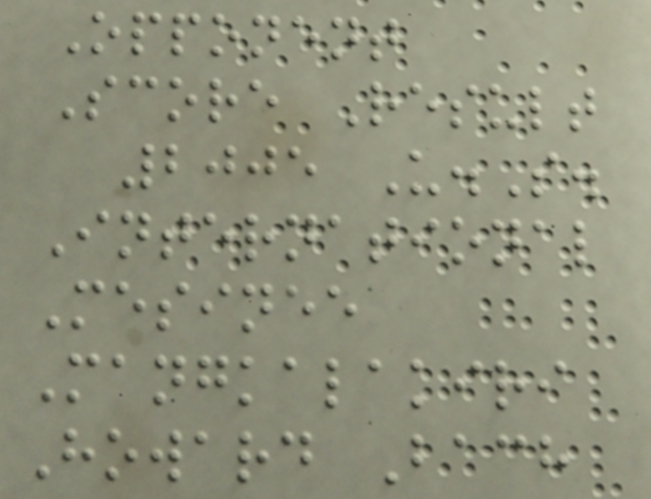Opponent
Score Result
2005 U.S.
International
Mesinee
Mangkalakiri
Howard Bach
